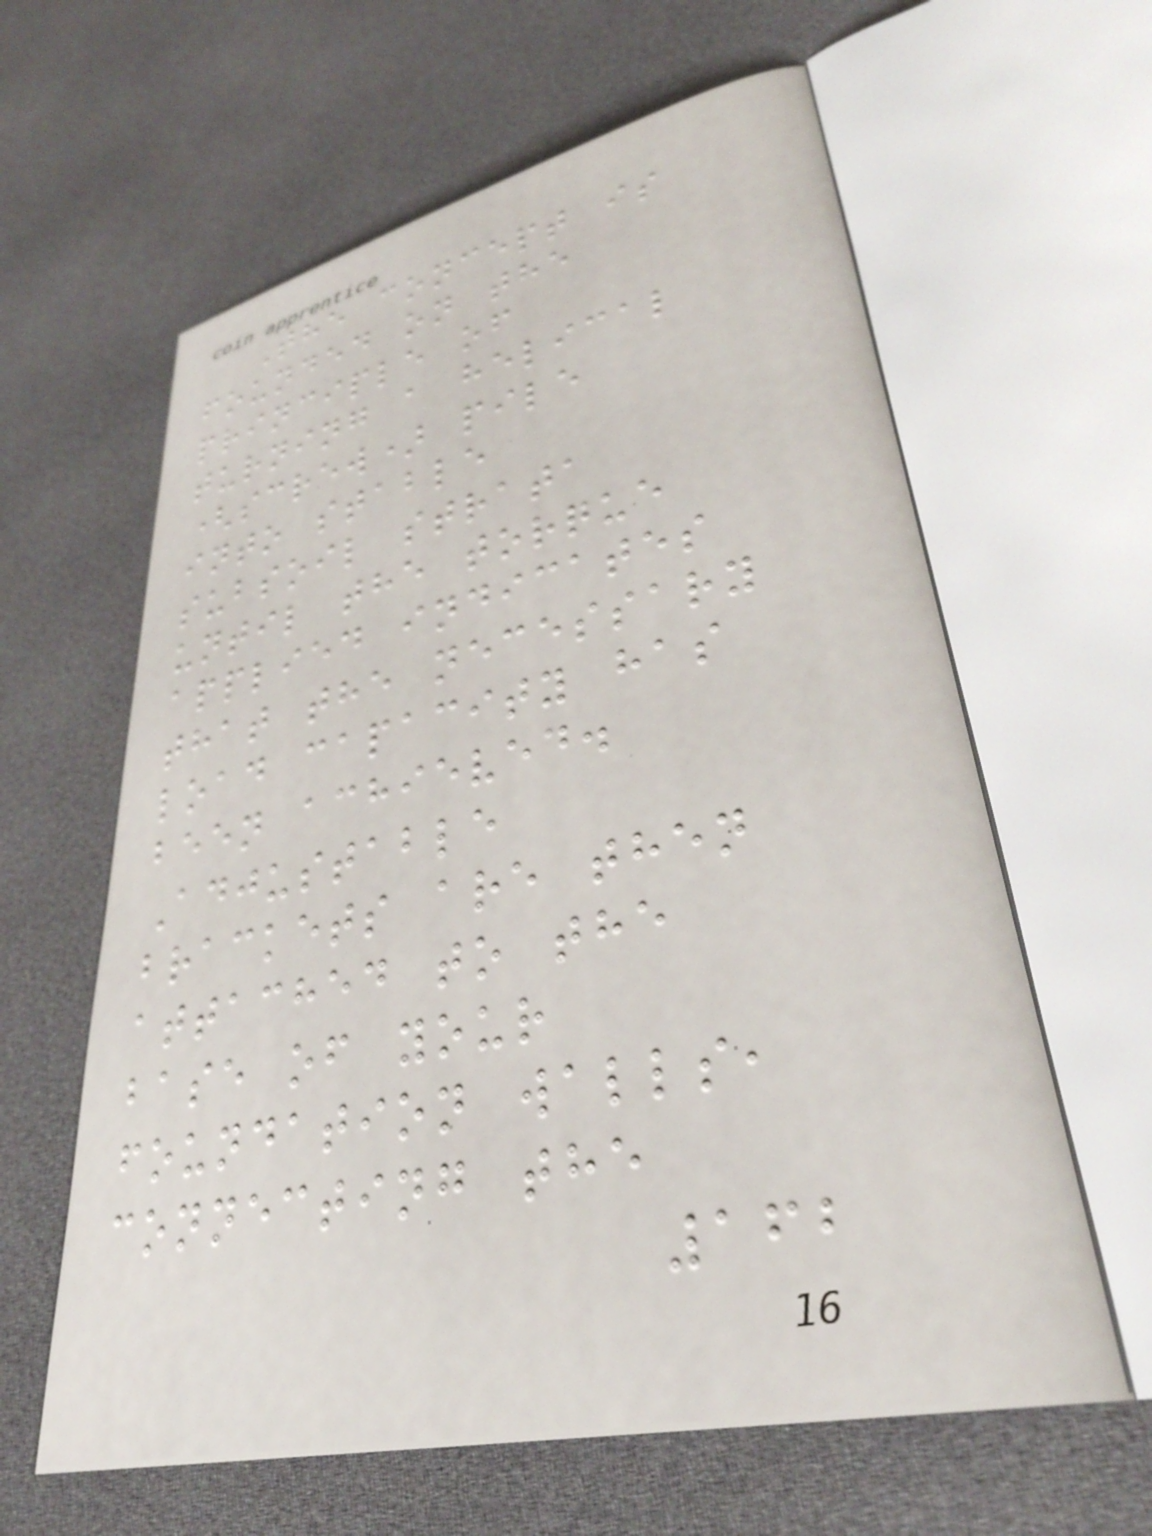The concept is
founded on the
principle of
turning a helical
(screw) pile
into stable
subsoil strata
until the torque
applied indicates
that the necessary
load capacity has
been achieved.
Adjustable
brackets are then
attached to the
base of your
foundation walls,
connecting the
162
